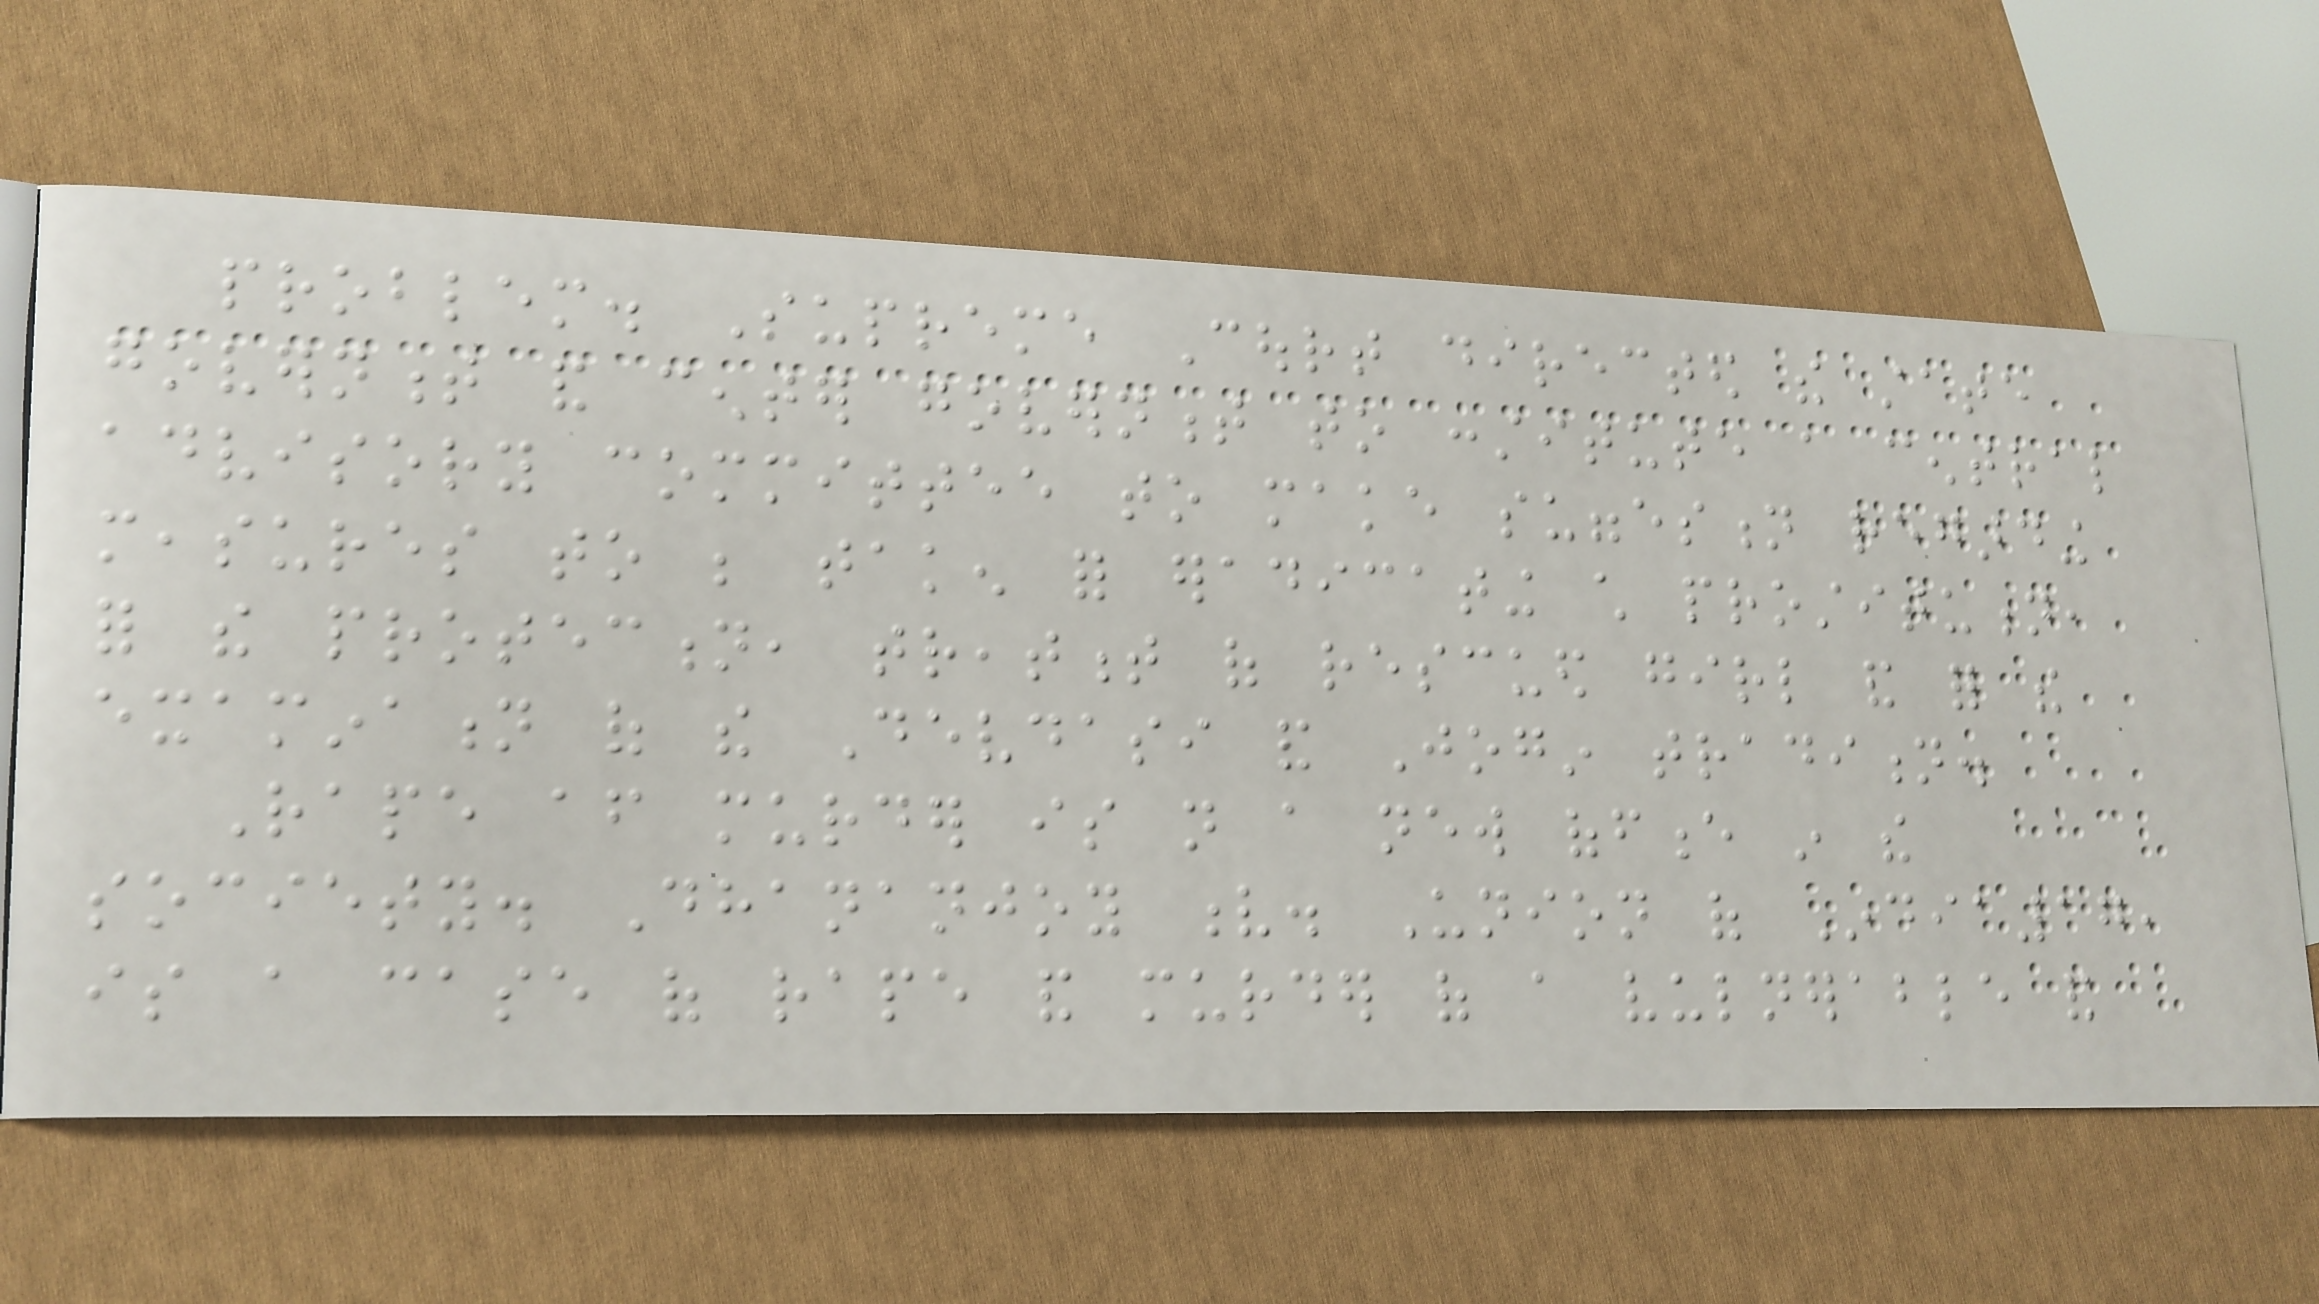problem. Supreme Court directed the state
government and center government to constitute a central
advisory committee to make suggestion regarding
measures to be taken for eradicating child prostitution,
for the protection, treatment of rescued girl and for the
examination of the Devdasi and Jogin tradition.
Rape after murder is not a new offence in the
society. Dhananjoy v. Union of India17,
is a case of rape and murder of a vulnerable and
